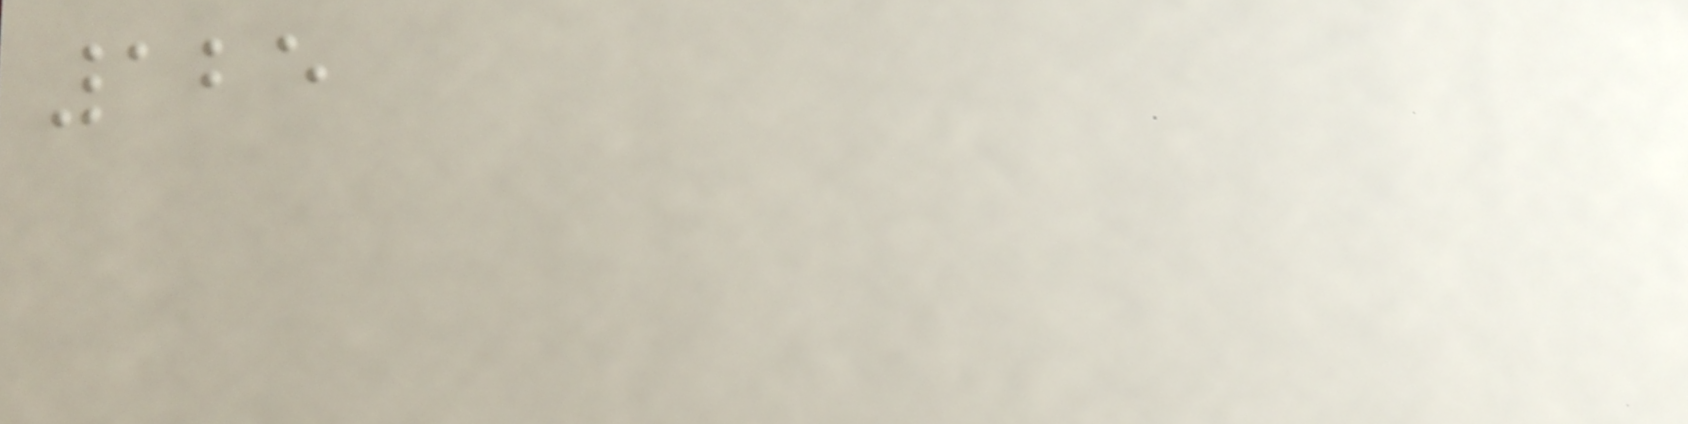125
